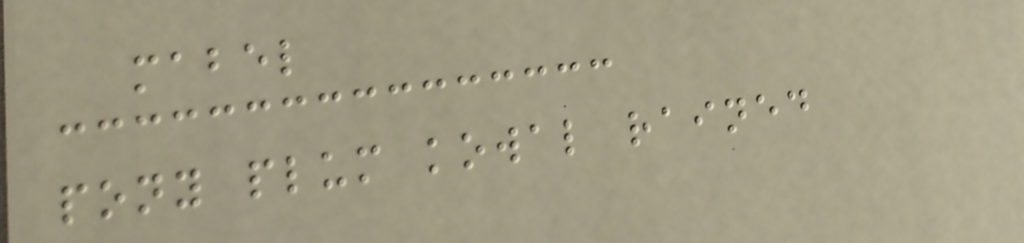mabel
pony plum kowal rained
